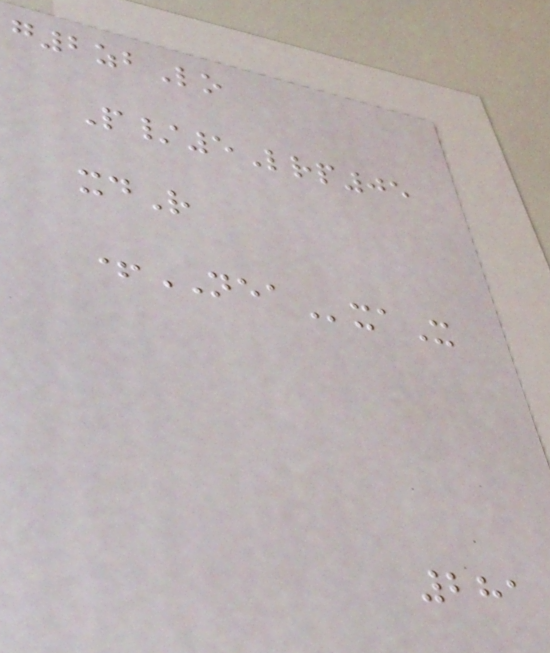g2zbLo
P/5Lrp05
xdR
+NEAxaX
281
